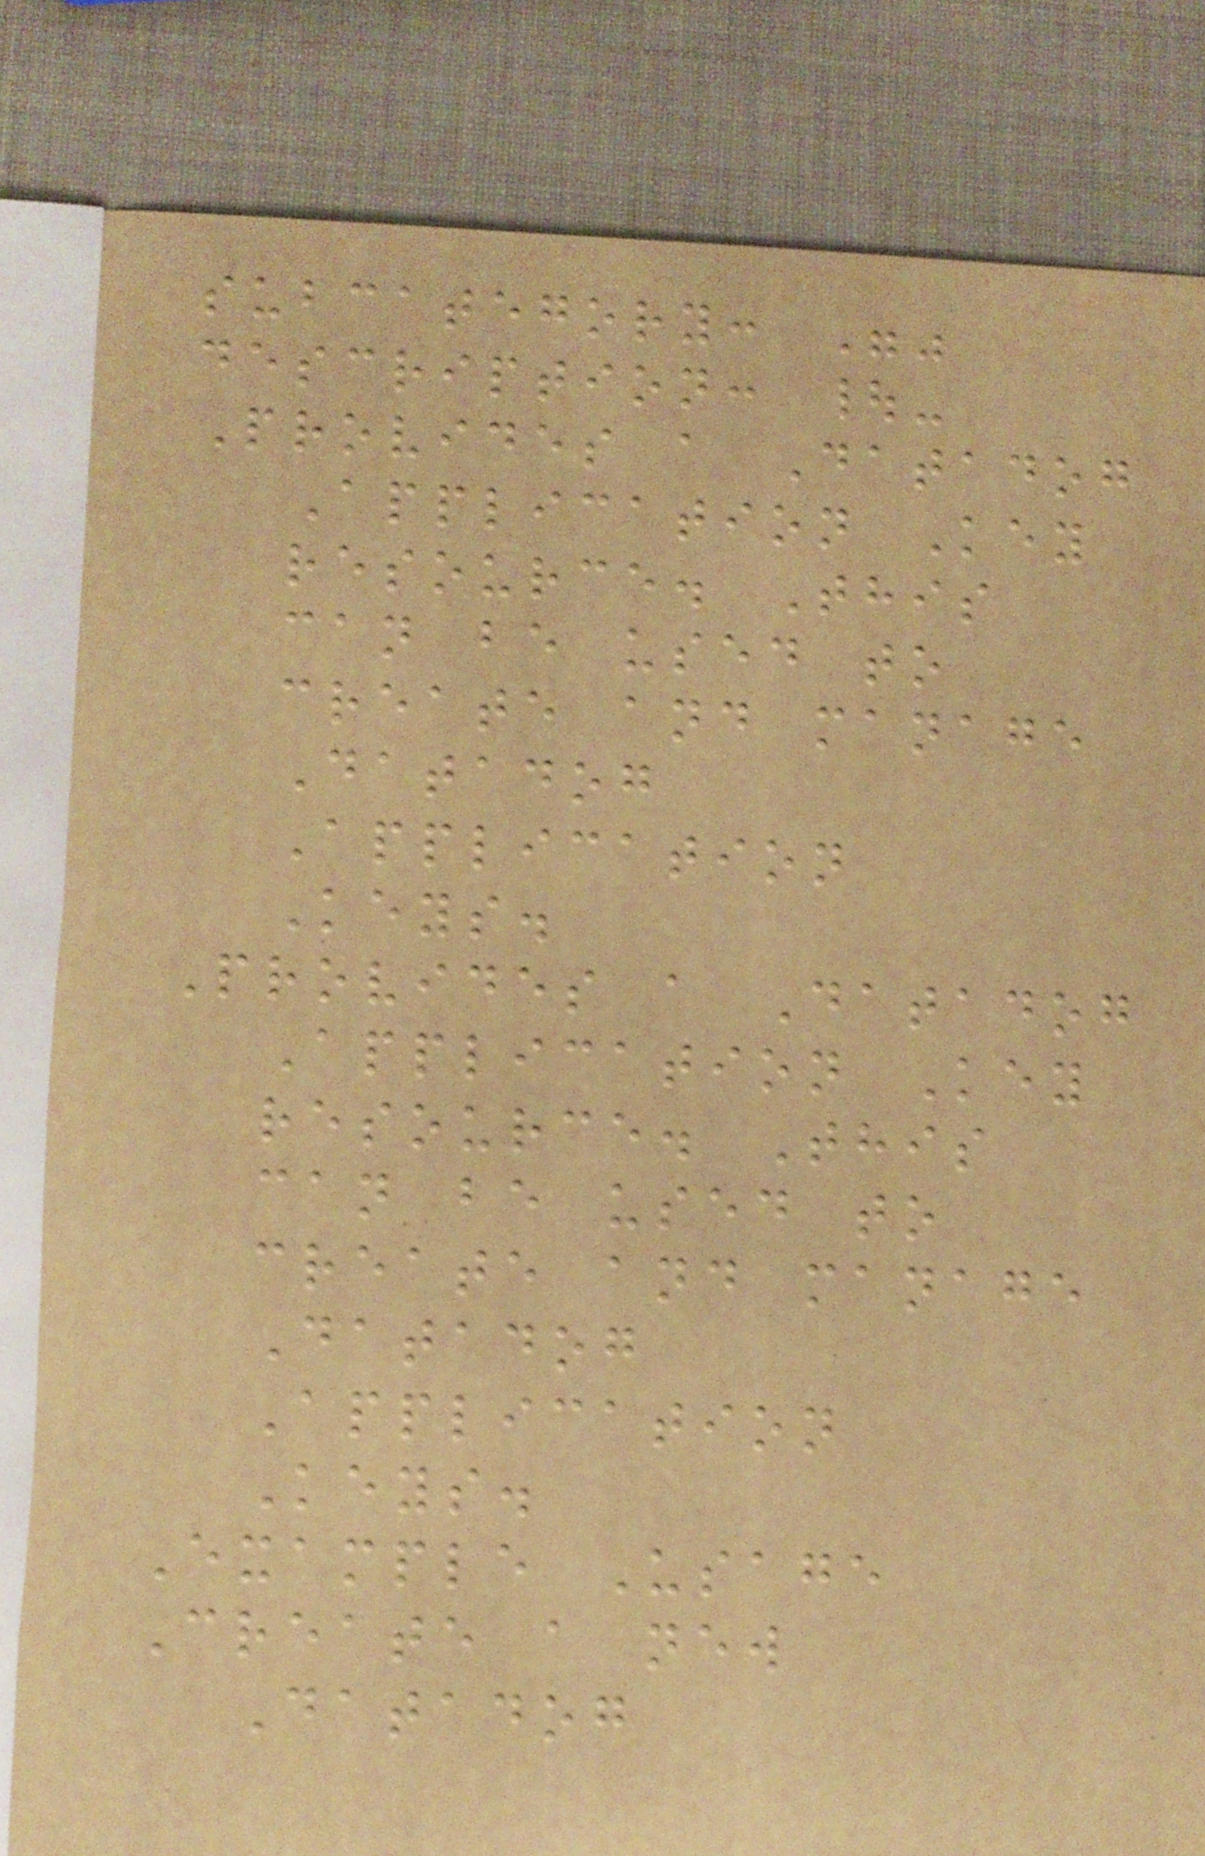subcategory: ""
description: |-
Provides a Datadog
Application Key
resource. This
can be used to
create and manage
Datadog
Application
Keys.
Provides a Datadog
Application Key
resource. This
can be used to
create and manage
Datadog
Application
Keys.
Example Usage
Create a new
Datadog
